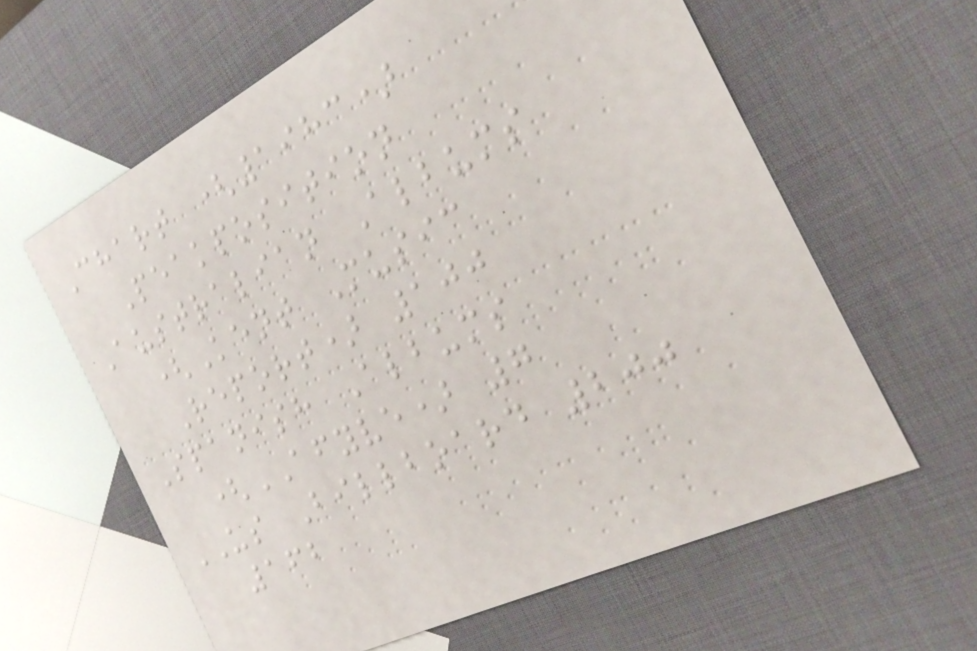Chart (1983)
Peakposition
Australian Albums
(Kent Music
Report) 100
Spanish Albums
(AFYVE) 7
US Billboard 200
162
